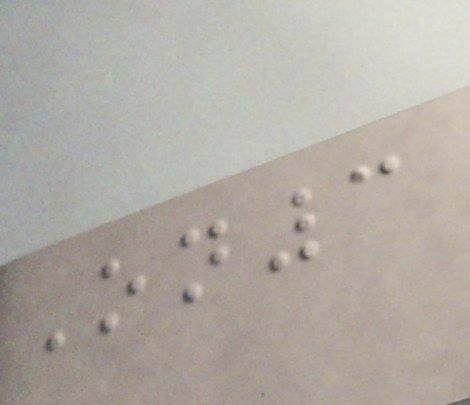On3
